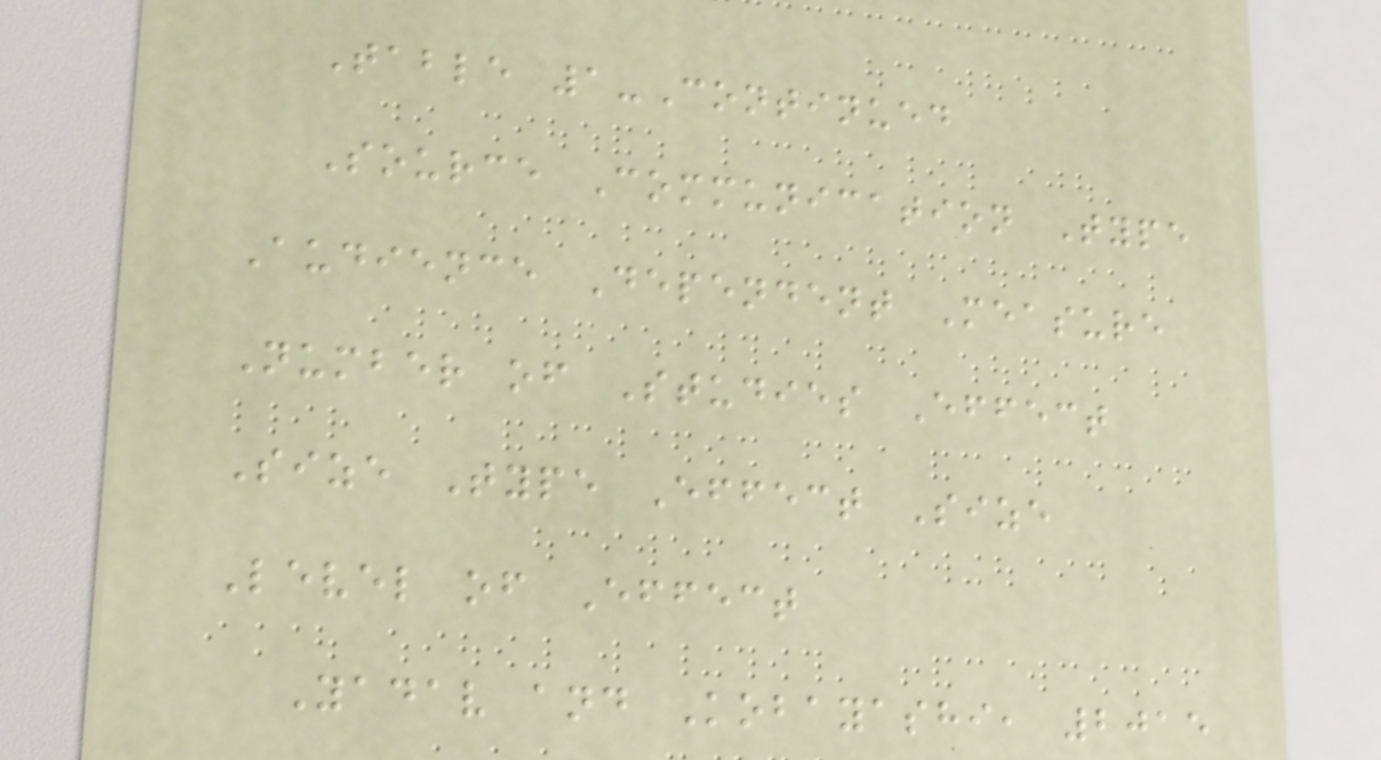Table 1-Continued
Source Communication Type
Audience Dependent Measure
Number of Studies Effect
Size Type Effect Size
Level of Effect
Yadav and Kobayashi, 2015
